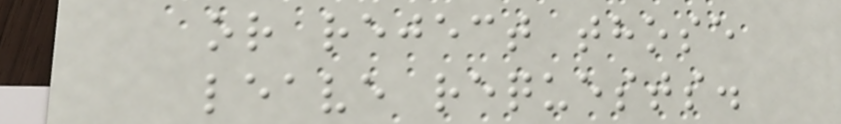or reject those
leave requests.
